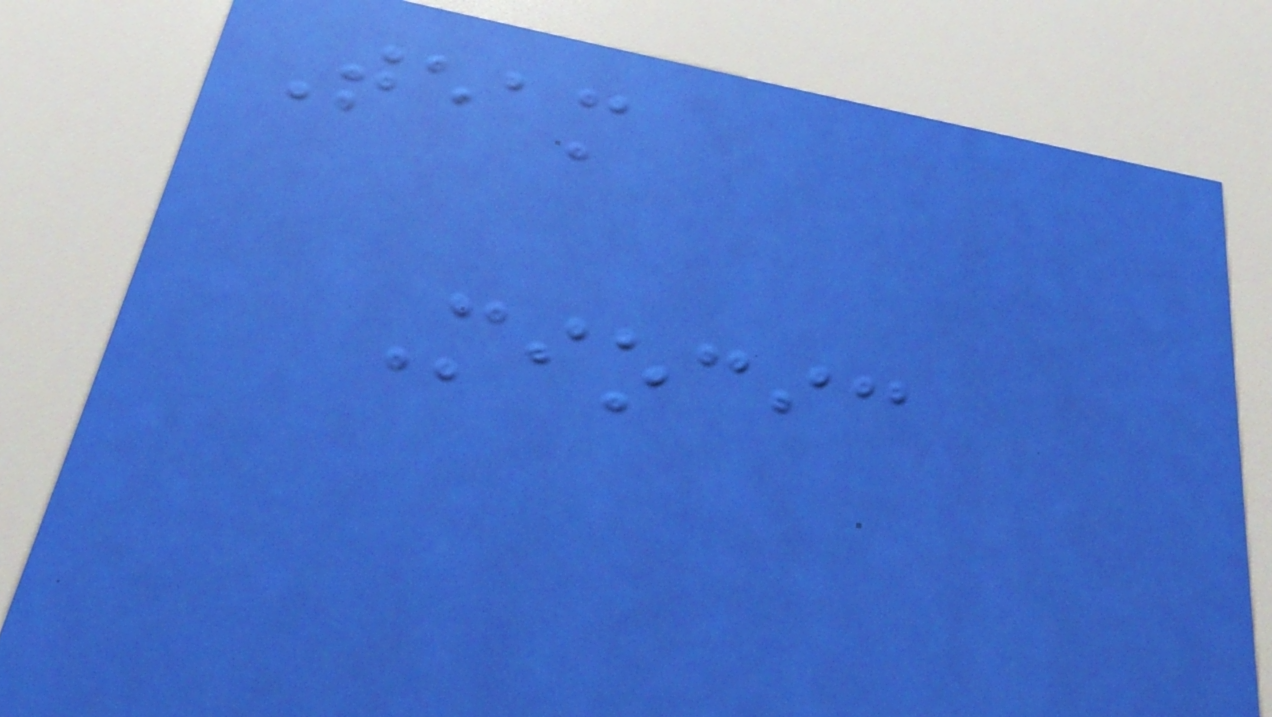Team
Miocic
